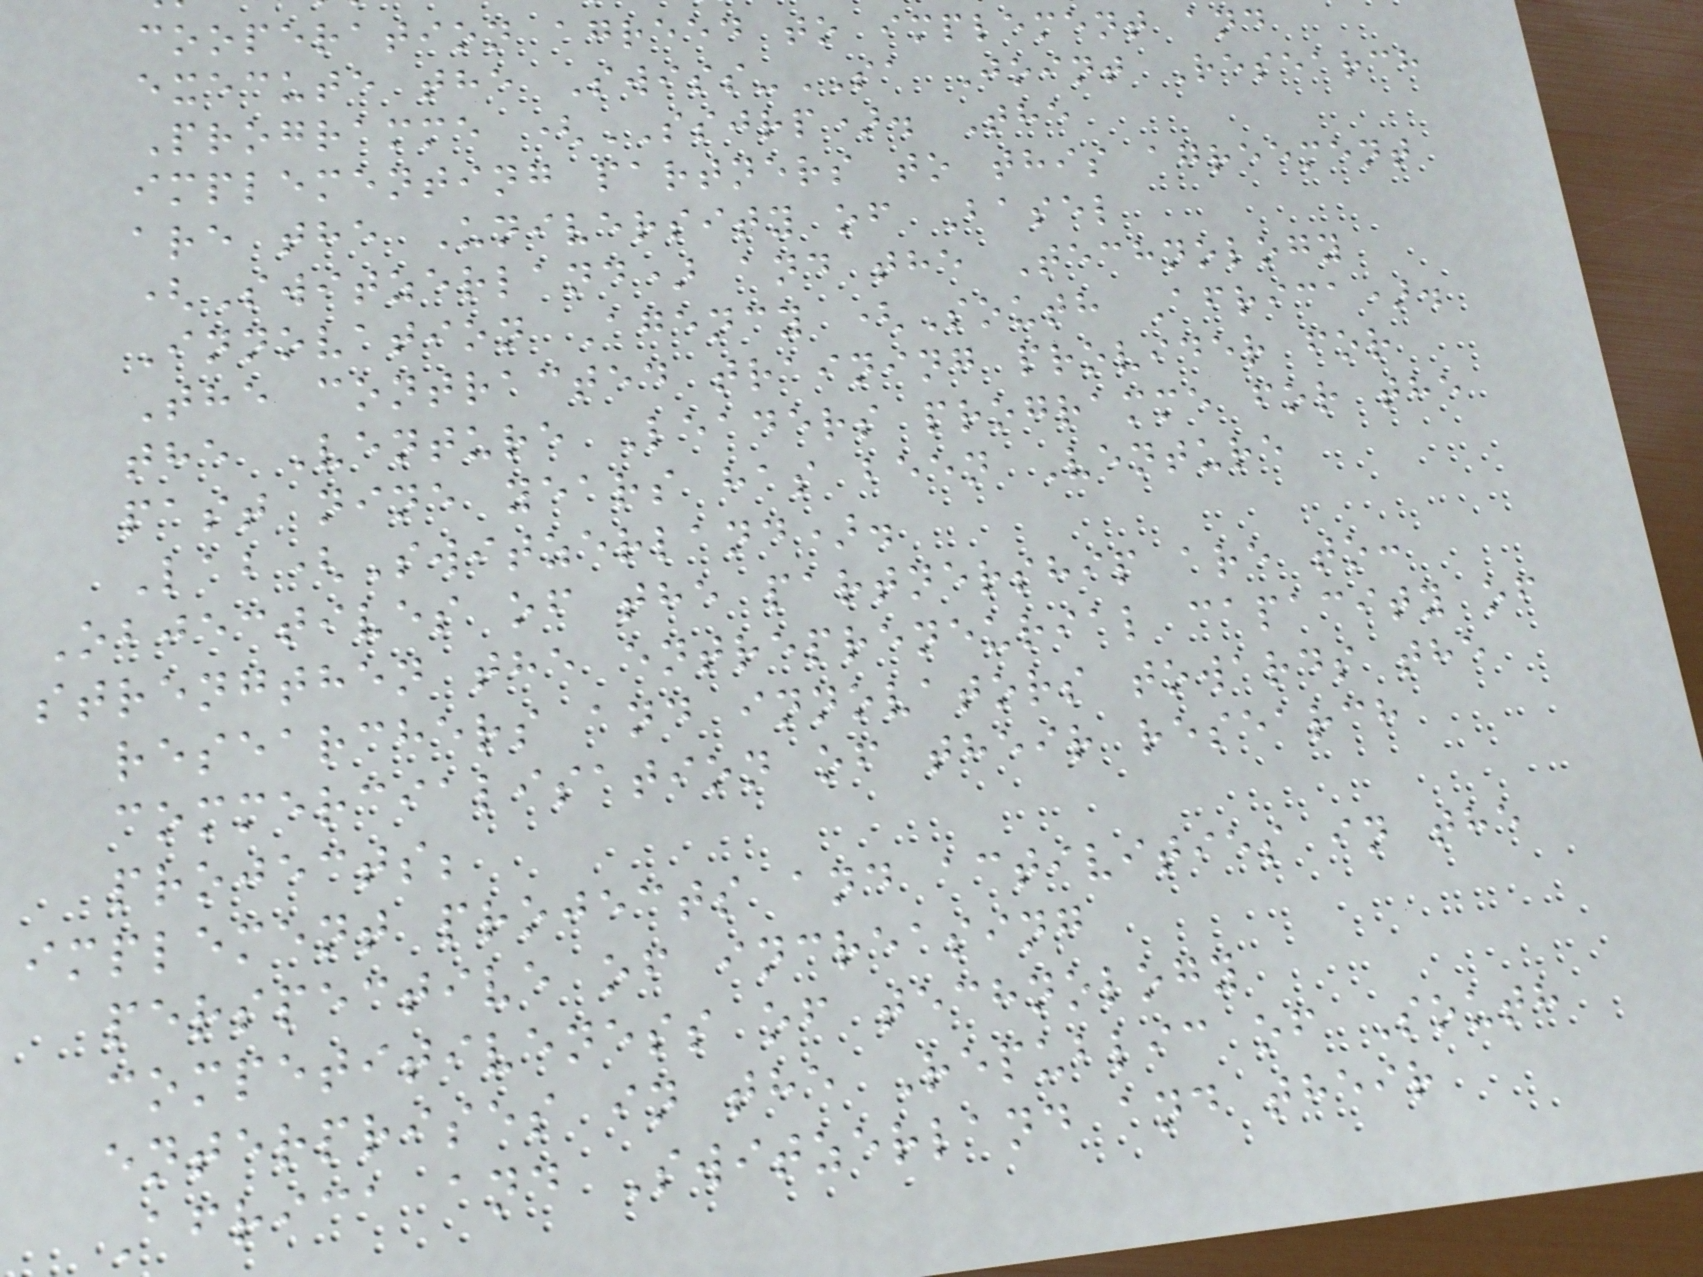cooperation agreed to implement and
execute the Swiss-SA Joint Research
Programme (SSJRP). The
implementing partners to this agreement
are the University of Basel
(Switzerland) and the Technology
Innovation Agency (South Africa).
The contracted training provider for
the Venture Leaders programme for the
past nine years has been Venture
Lab(Switzerland).
Objectives of the partnership are to:
strengthen the entrepreneurial capacity of
researchers and innovators towards the
commercialisation of their research
projects;
implement projects and activities in the
perspective of increasing
competitiveness of technology
enterprises in the Republic of South
Africa and Switzerland and their
